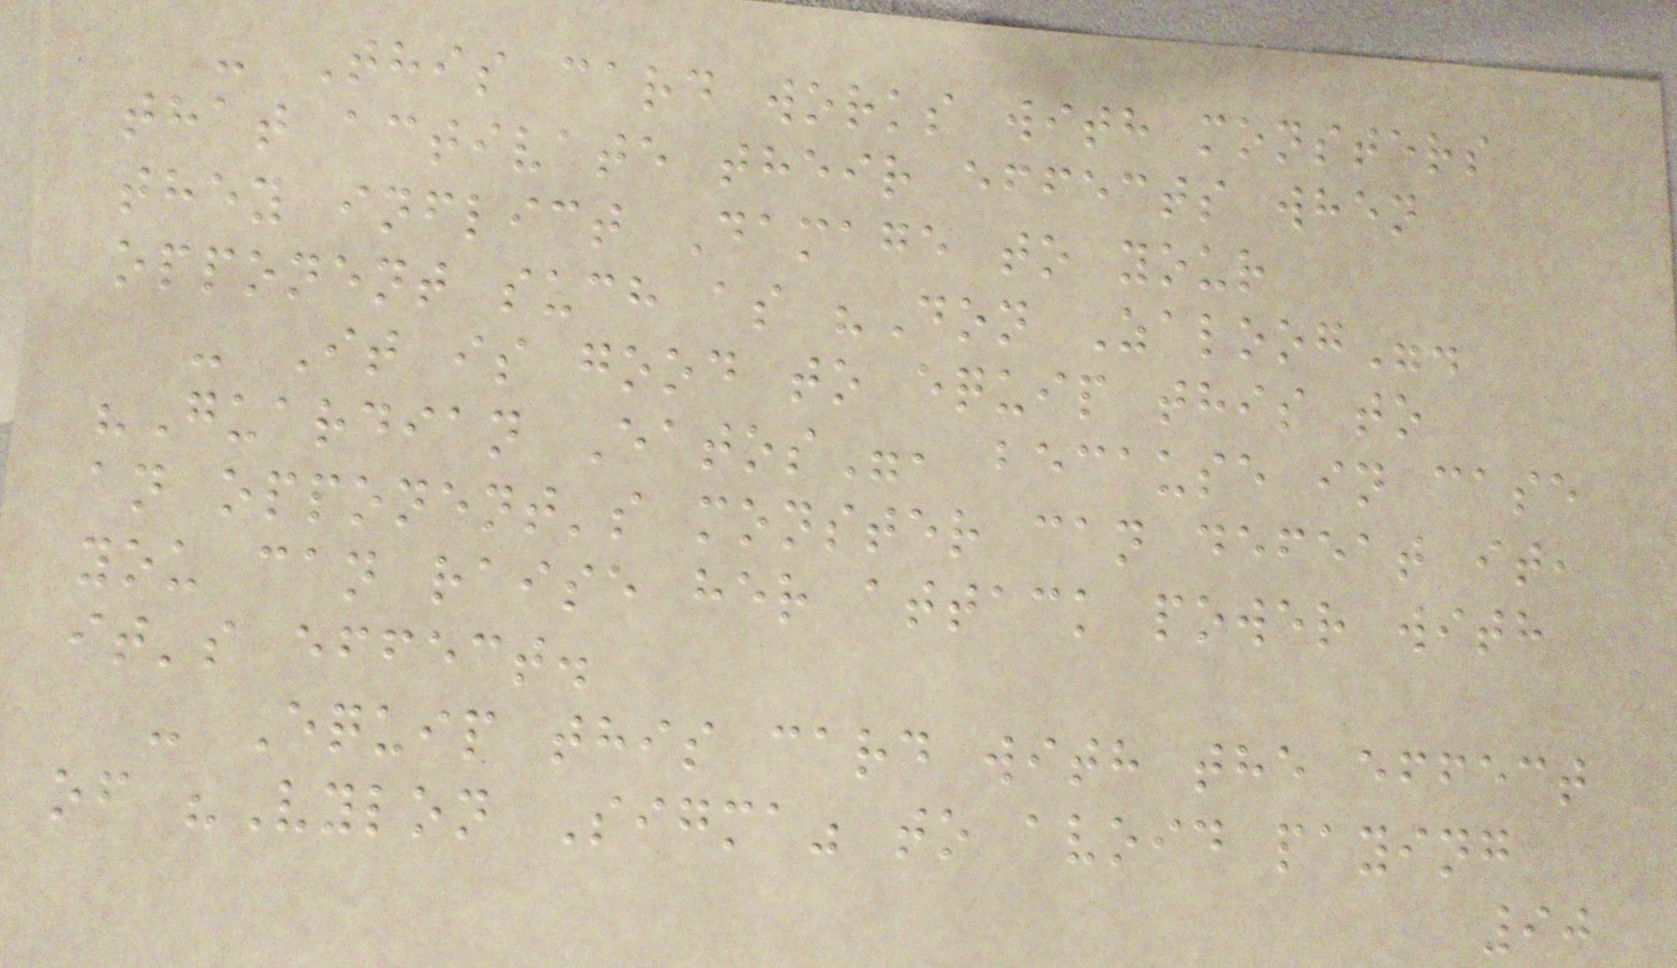- This card works with monsters
that activate their effects when
they inflict Damage to your
opponent such as "Don Zaloog".
- It is good to equip this to
"Guardian Eatos", because in case
an opponent's monster can defeat it,
you can raise her attack power with
it's effect.
- Equip this card with the effect
of "Vylon Sigma" to avoid paying
90
